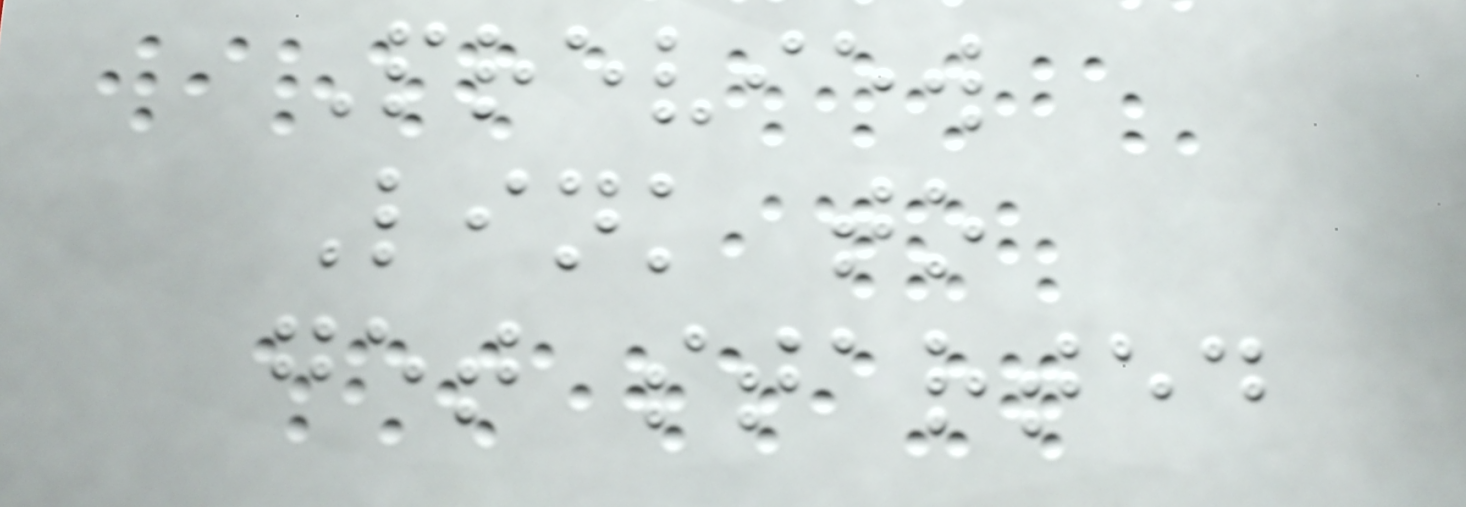Preview
Link to
get started
